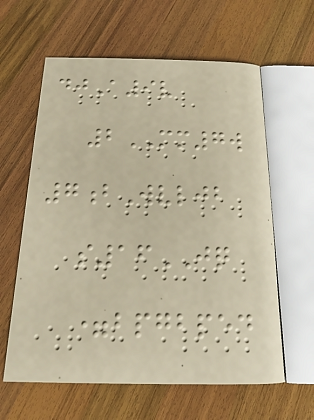djA9v
2MM7w
7bWvljb
s16JQ
=bpgbped
